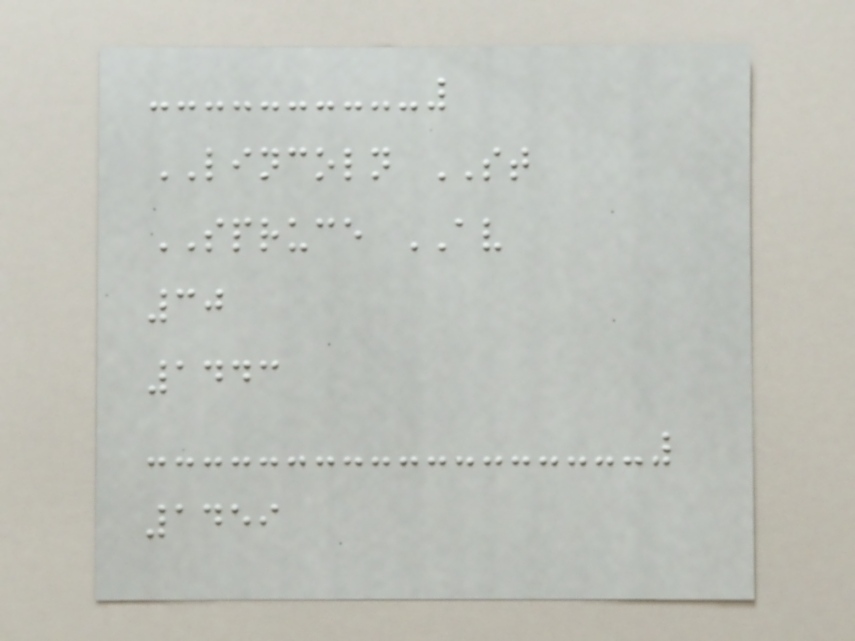LINCOLN ST
SPRUCE AV
30
1443
1459
